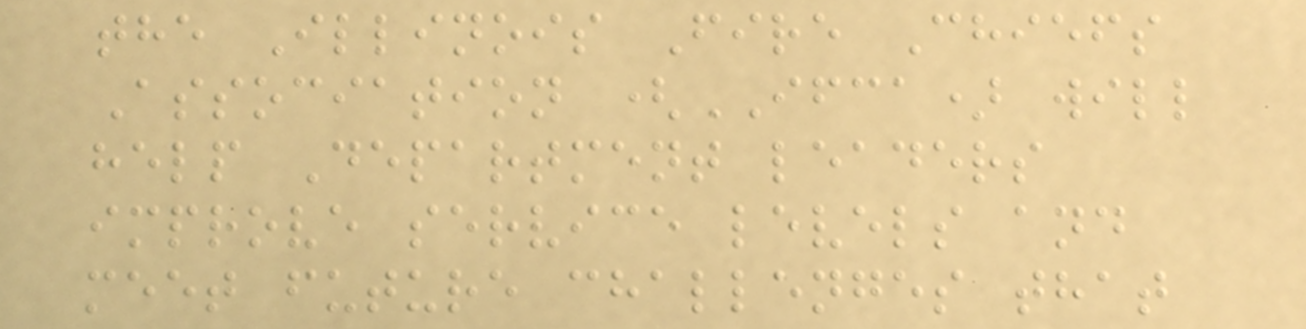the Illinois Fire Chiefs
Association (IFCA) will
help Department leaders
improve service levels and
meet future challenges that
